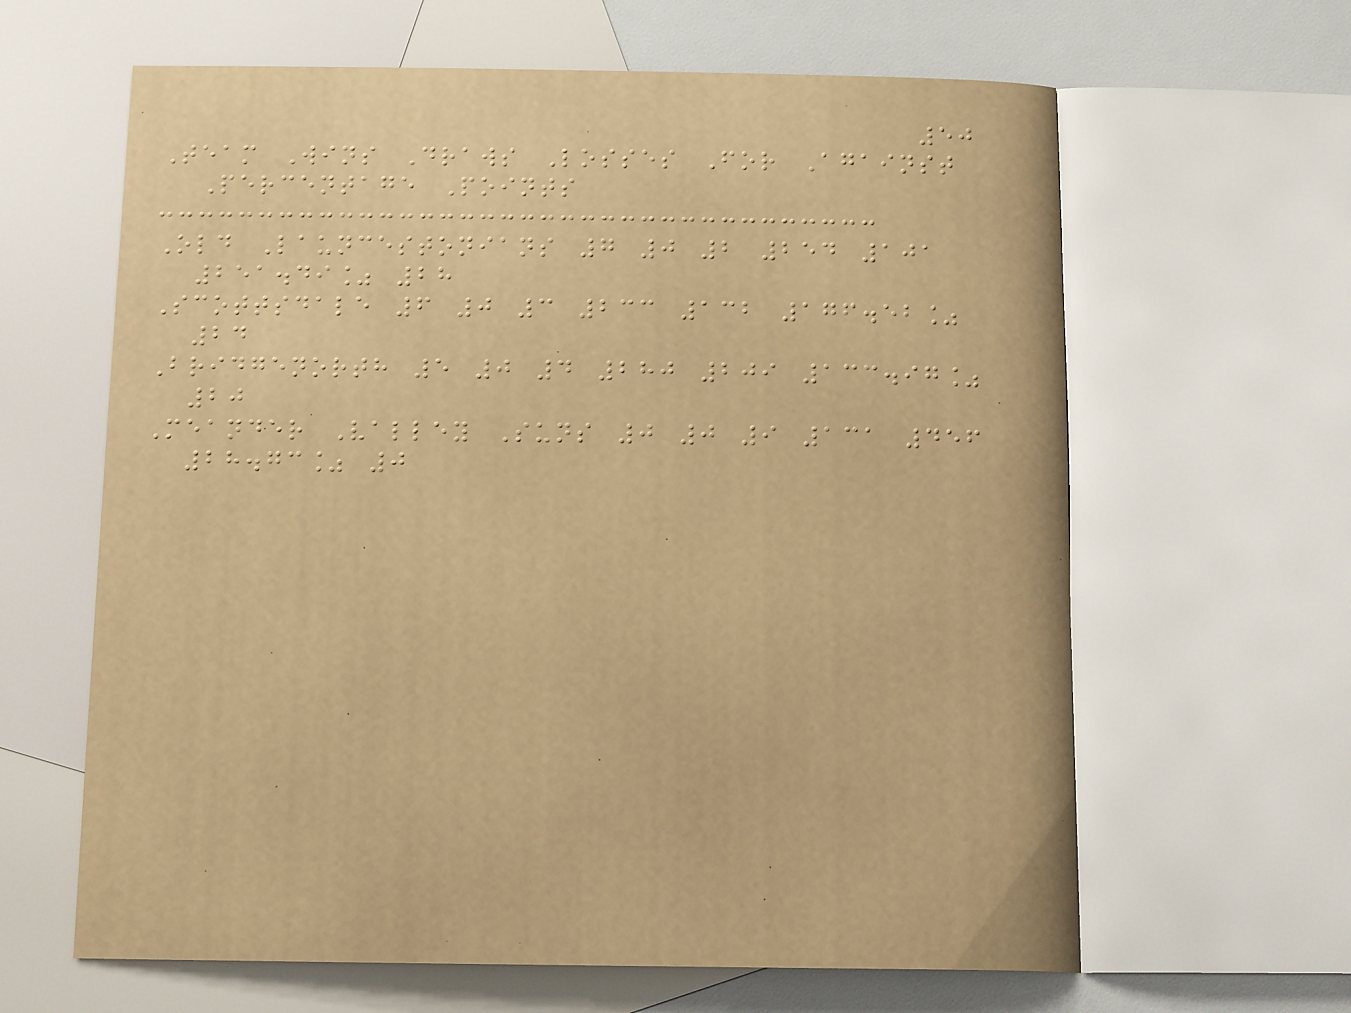50
Team Wins Draws Losses For Against
Percentage Points
Old Launcestonians 7 0 2 254 101
251.49% 28
Scottsdale 6 0 3 233 132 176.52%
24
Bridgenorth 5 0 4 280 209 133.97%
20
Meander Valley Suns 0 0 9 131 456
28.73% 0
